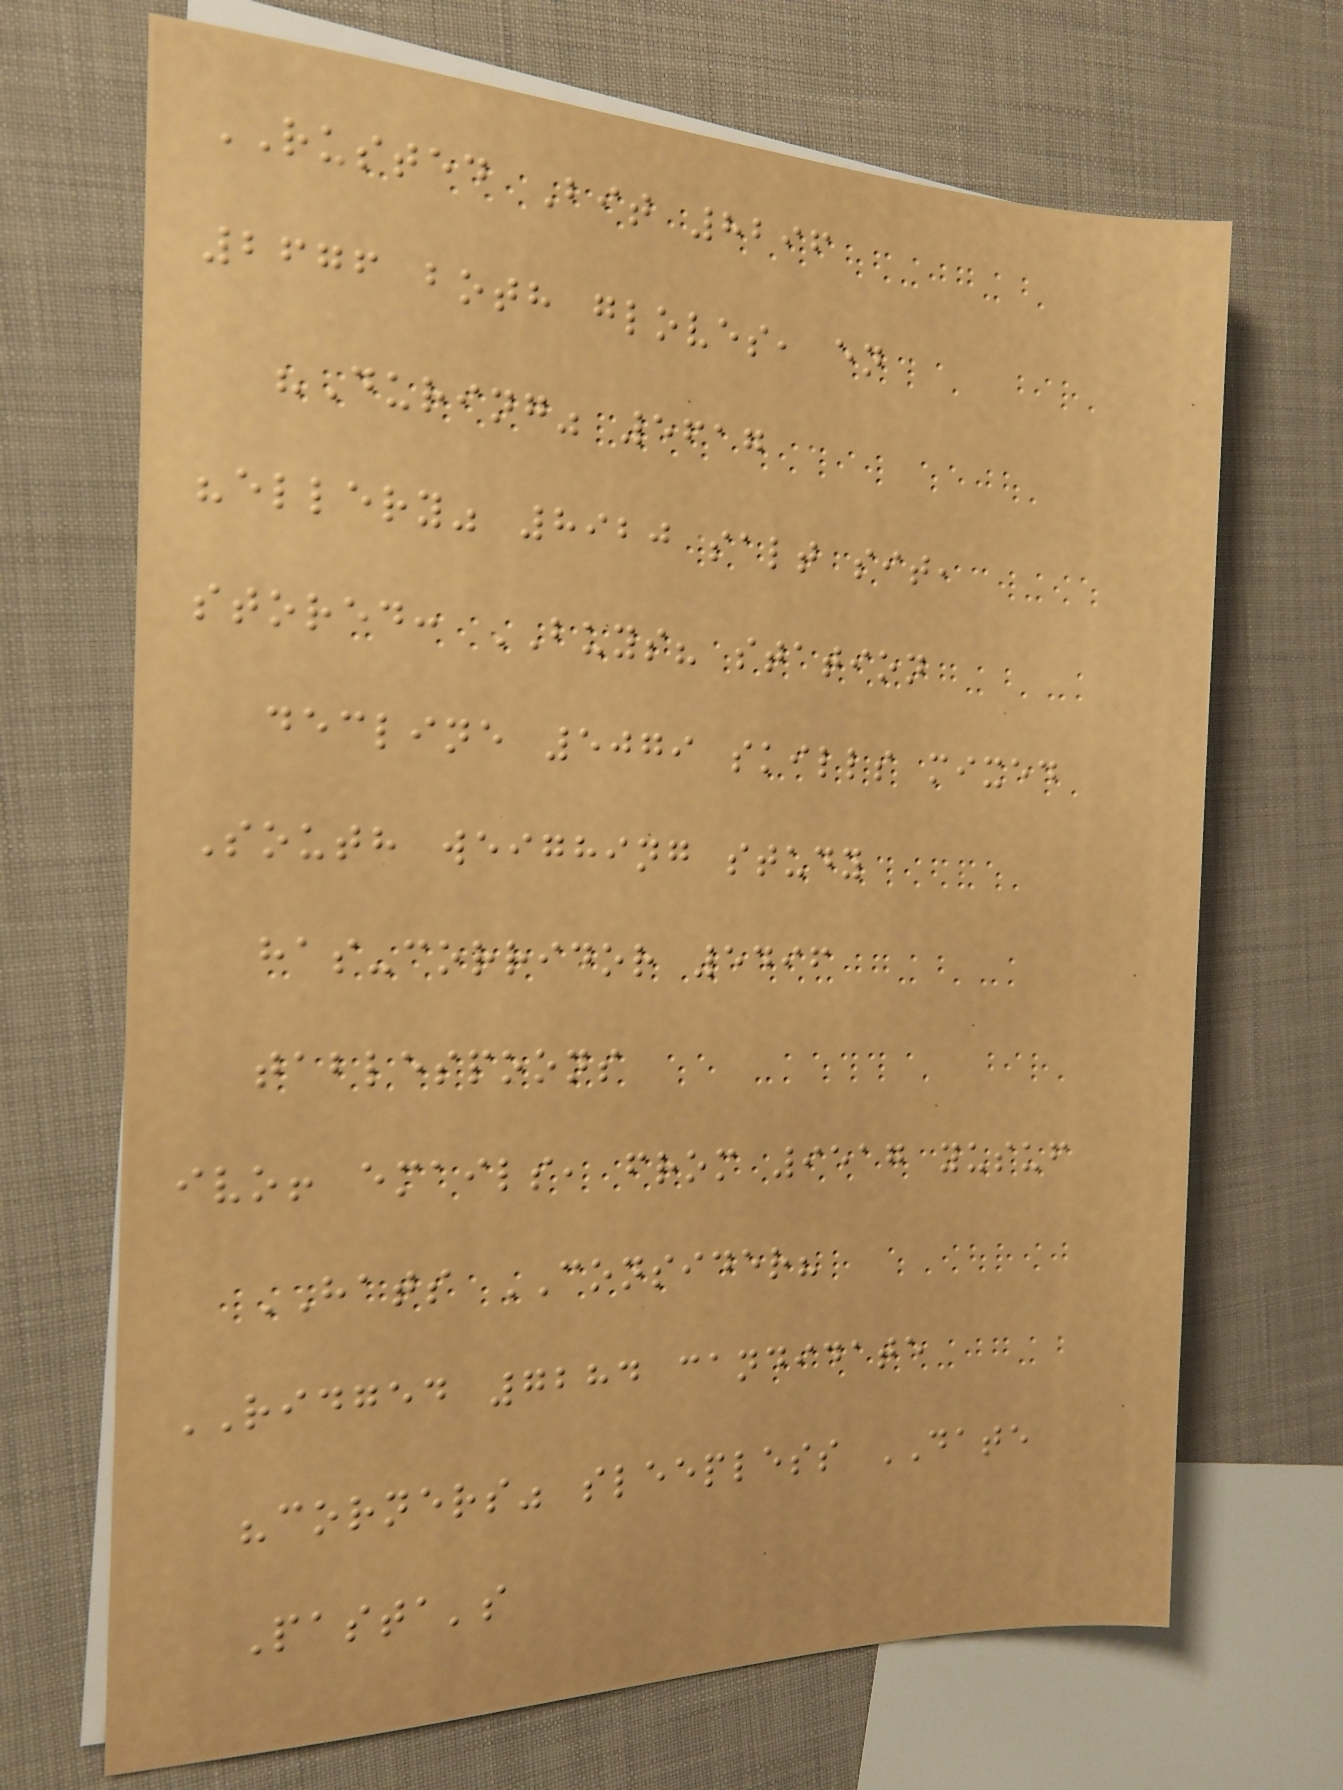RUSTED Bit 8296
2676 both gloves, en
"During" 5617
"ellery" 8920 salt sit,
stored: BUYS? station
decline 5079 skills mixed
South weighing study
has-corridor 5496
tablespoons
ivo! emails, from 9517 yusuf
HATS CONSIDER?
RIDGED 7284 candidate
"corners" sleepless DATE
Pasta's
